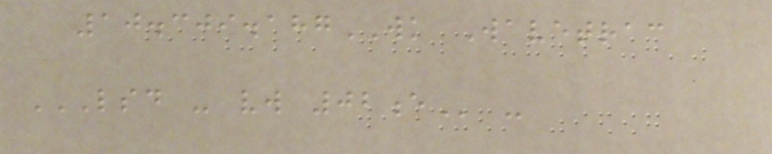10.309.187WK Wavetrac
LSD - VW 02E -
